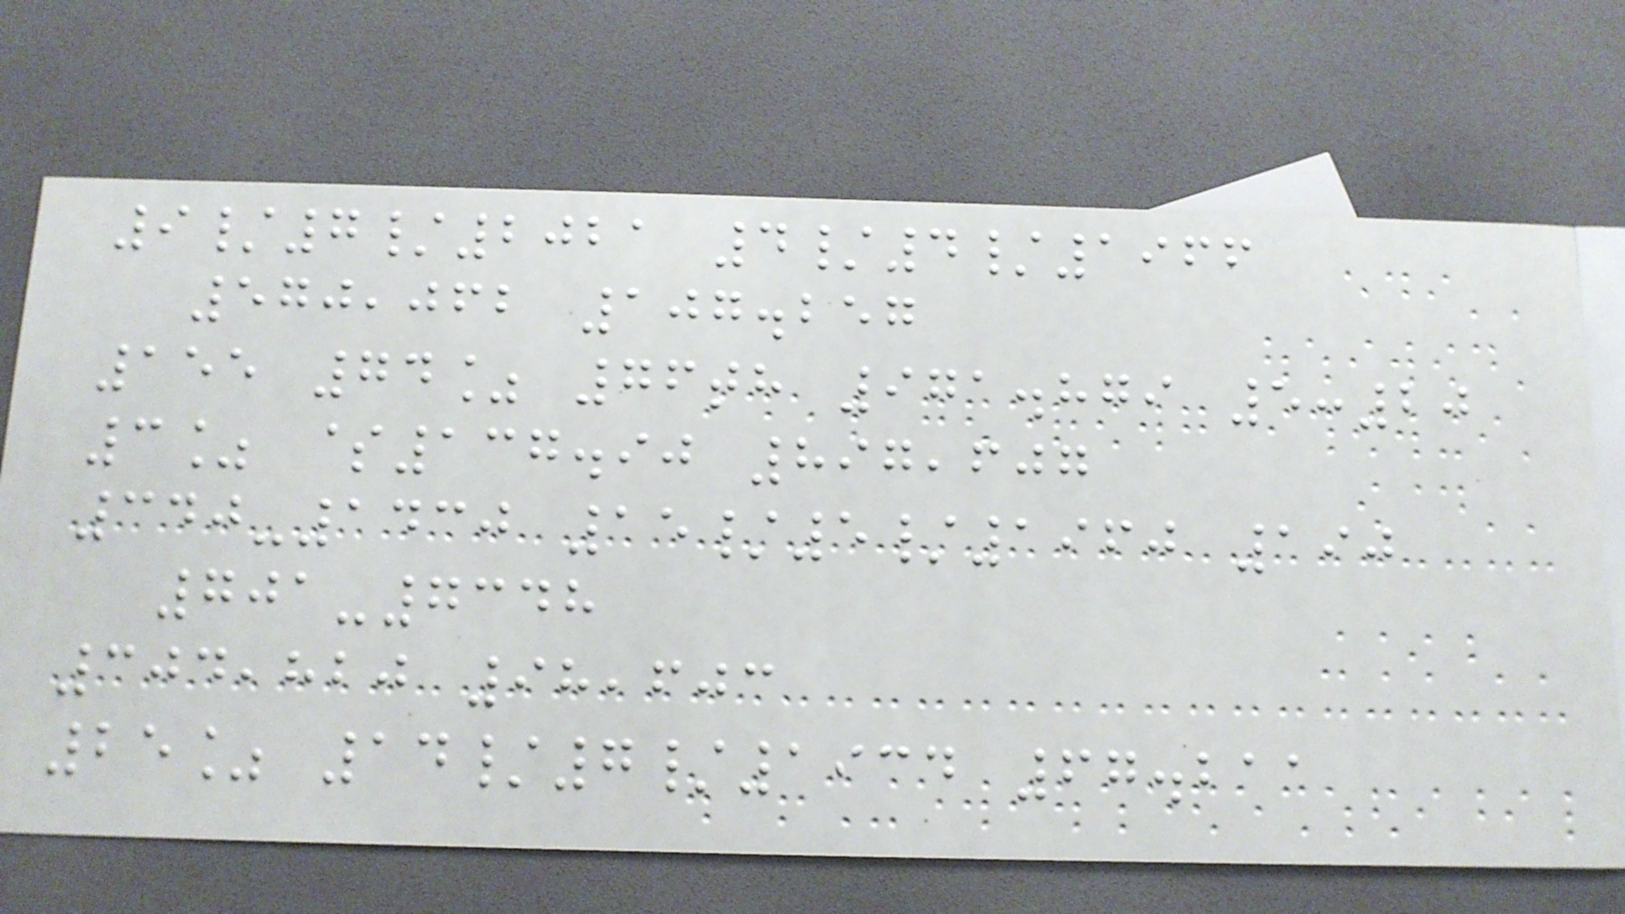9/7/2021 4/4/1966
570,062 107.257
155 74% 76th 971.879 5:20
3% $137.90 897,607
340-1430 15/5/1960 190
701-7348
304,820 98,603
25% 14/7/1934 67.211
